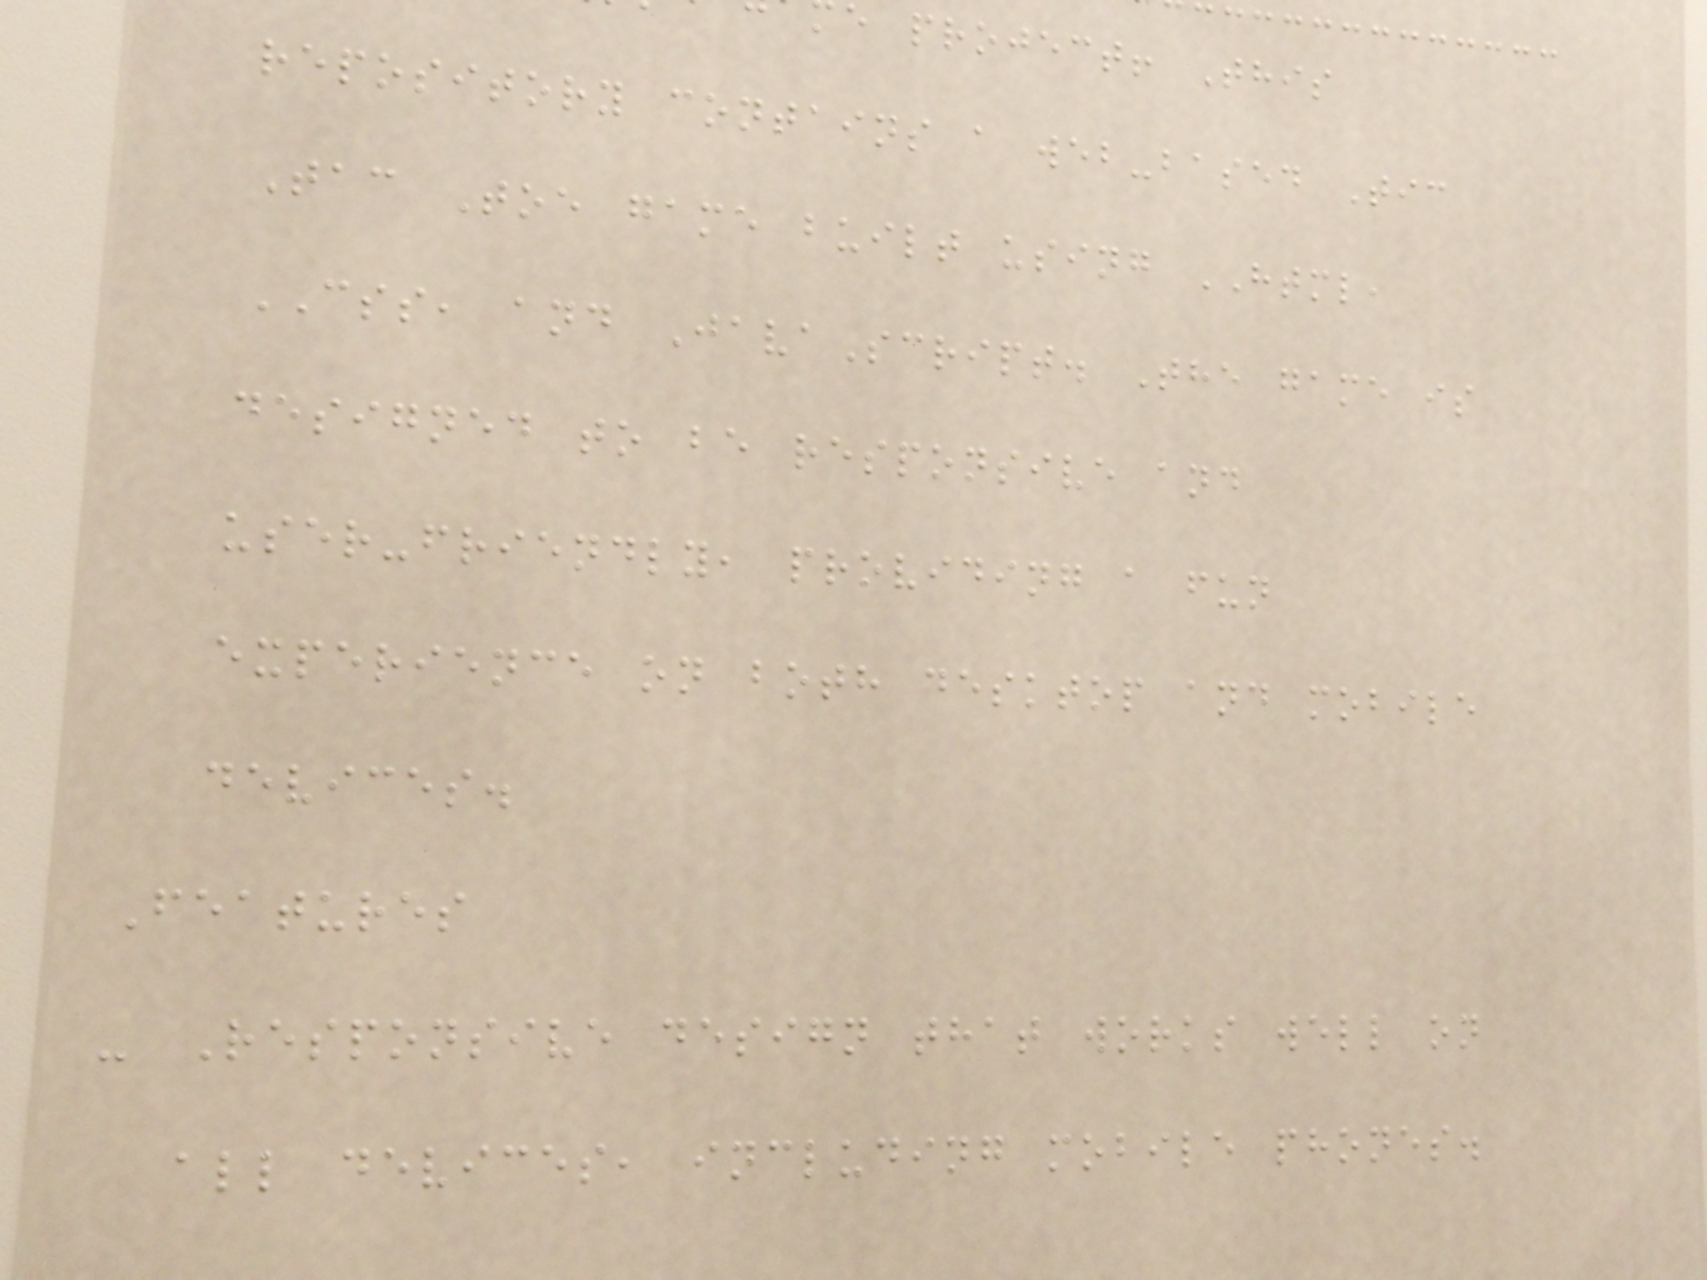e project! This
repository contains a web-based Tic
Tac Toe game built using HTML,
CSS, and JavaScript. The game is
designed to be responsive and
user-friendly, providing a fun
experience on both desktop and mobile
devices.
Features
- Responsive design that works well on
all devices, including mobile phones.
